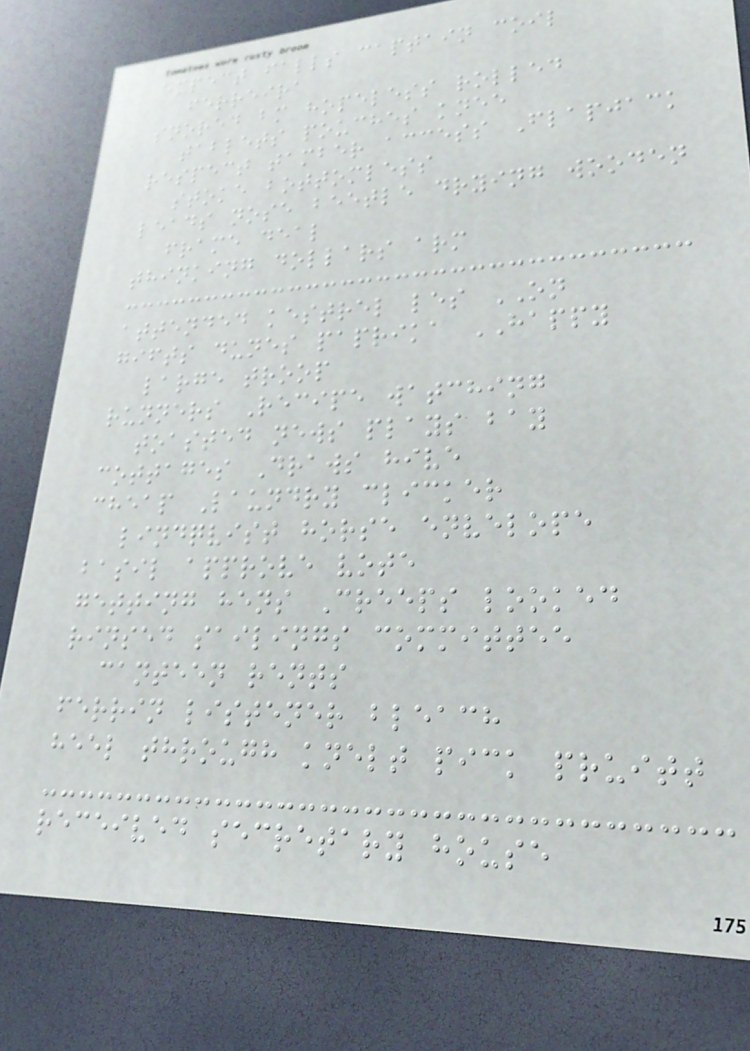expect falls captain coil
ferreira
snored bm hopeless rolled
tablets pouches knee
respect tamber access Flapjack
stoke bottomless
leads nose beetle drying wooden
frame deal
thinking dollars arm
attended kestrel les ON
gifts dunes paprika HAPPY
large troop
runners Recipe watching
toasted news plays bay
cottages Draws hive
cheap Laundry clicker
lindqvist horse envelope
basil approve vote
getting hens Creeps looked
rinsed sailings committee
canteen rents
ferrin listener bleach
heel through knelt pick pruitt
received secretary house
